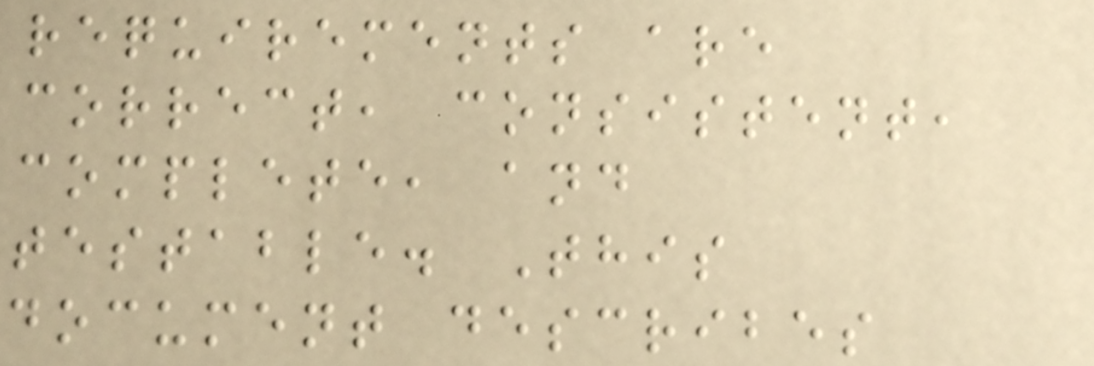requirements are
correct, consistent,
complete, and
testable. This
document describes
